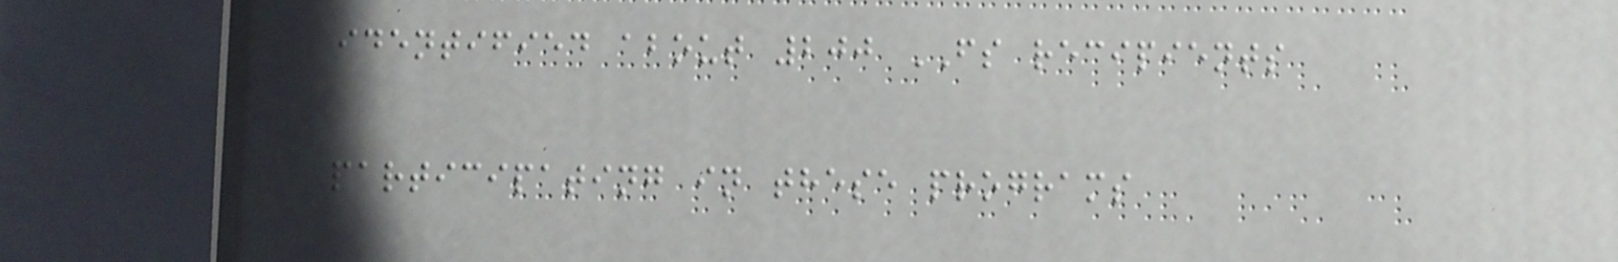identified about 200 FS recipients
participating in these programs
